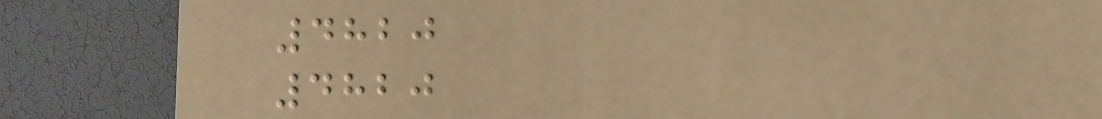4820
4820
